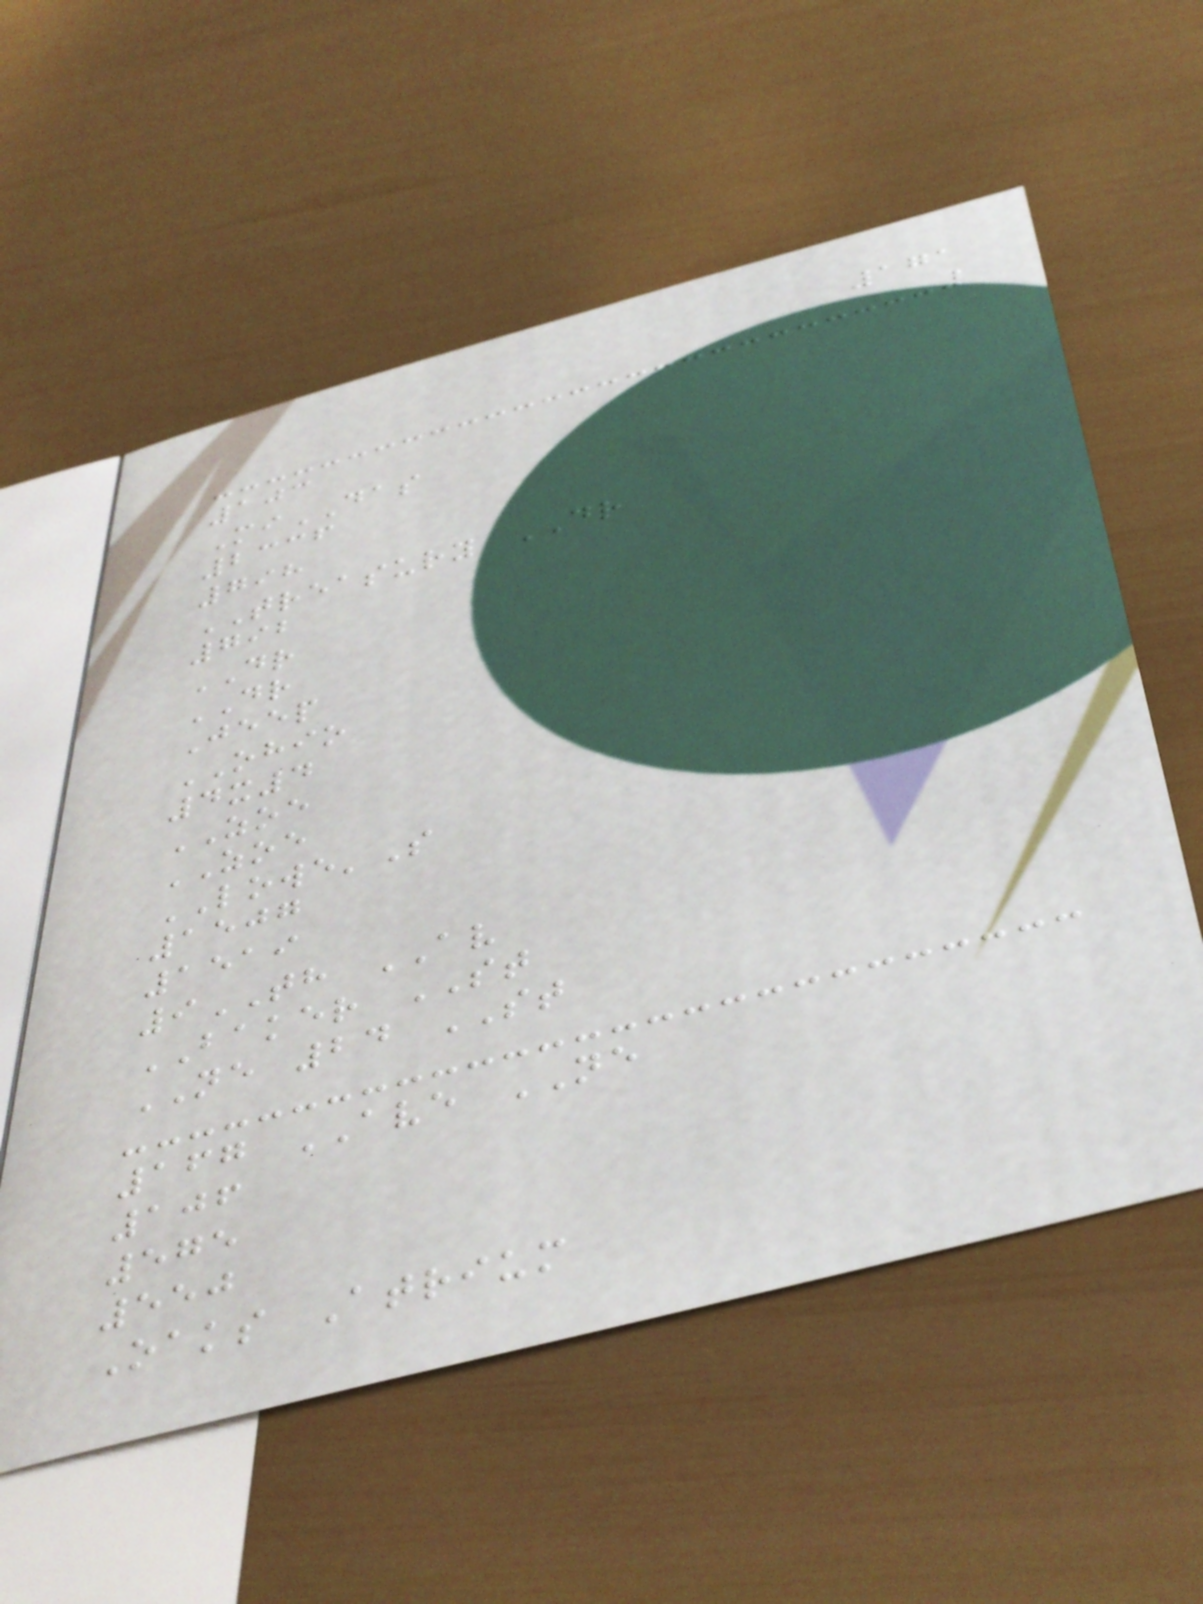171
103
MiDAS
2336
798
TREASURY DR
792
DR
DR
Jeep
OHIO
4x4
ZOE
ZOE
LOWE'S
1507
1519
9TH AV
BAKER ST
NE 24 ST
167 AVE NE
106
575
550
Oaks Atrium
